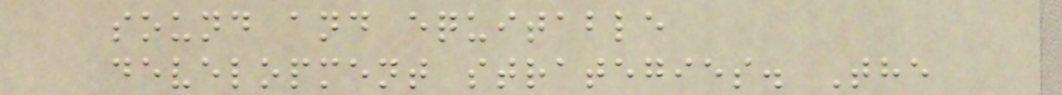sound and equitable
development strategies. The
